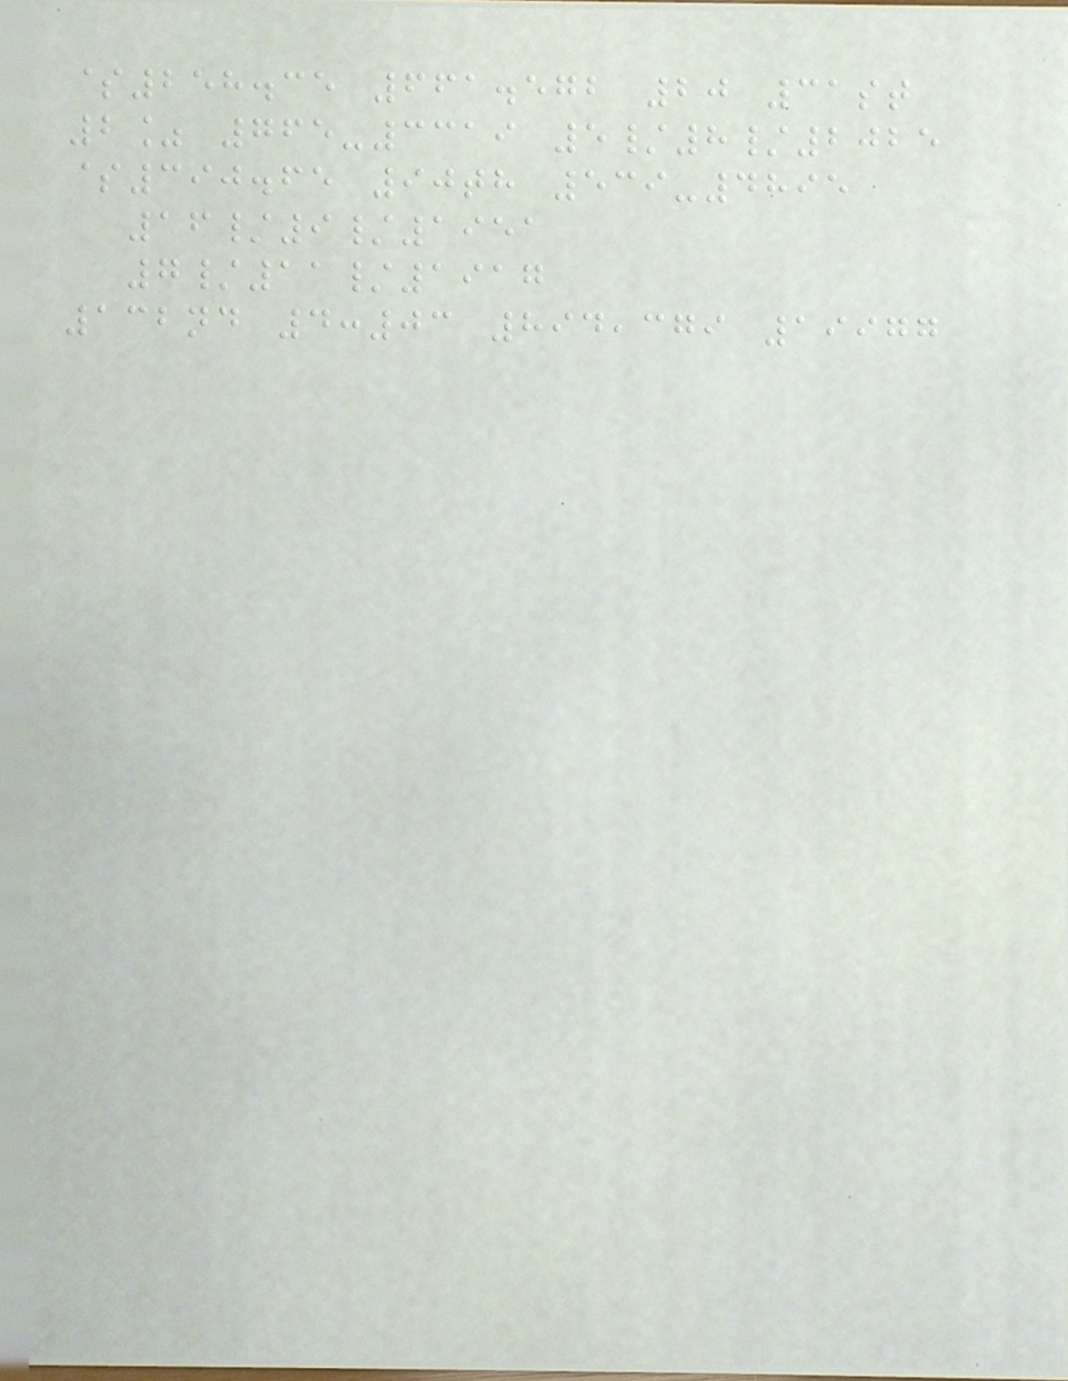$258.35 661.572 20 31st
2% 765-3319 5/8/2025
$390.65 90th 539-4895
16/9/1951
7/11/1917
132nd 4:03 894,379 19977
